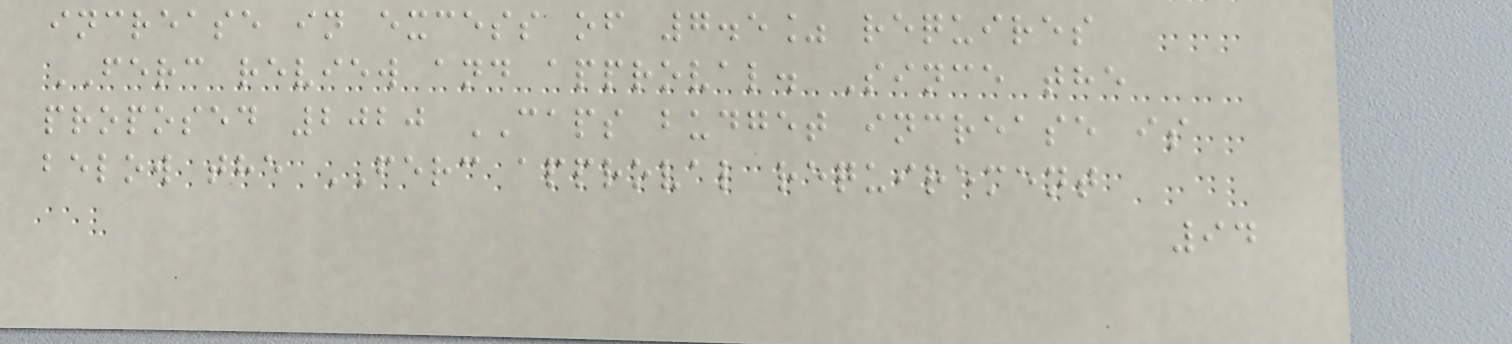increase in excess of 7.5% requires
FERC review and approval. Since the
proposed 2020 CAPS budget increase is
below the FERC approval requirement
94
